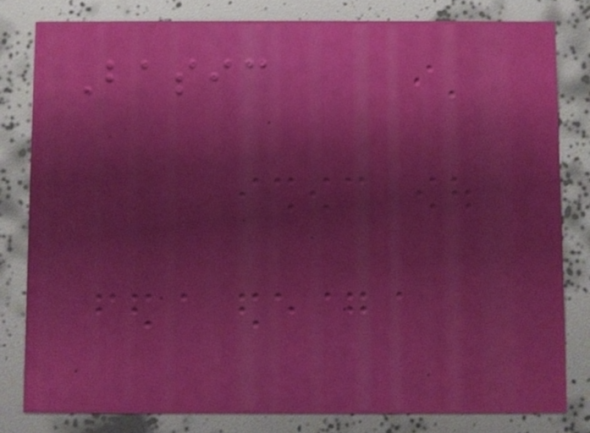Basic
